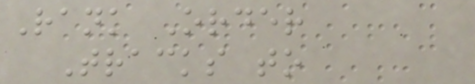Rank Order
Tracks to
